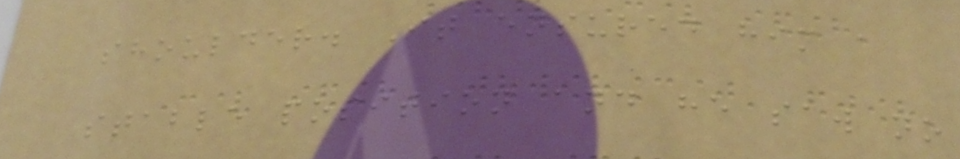shoulder. It ensured him a
stable position and he saw no
